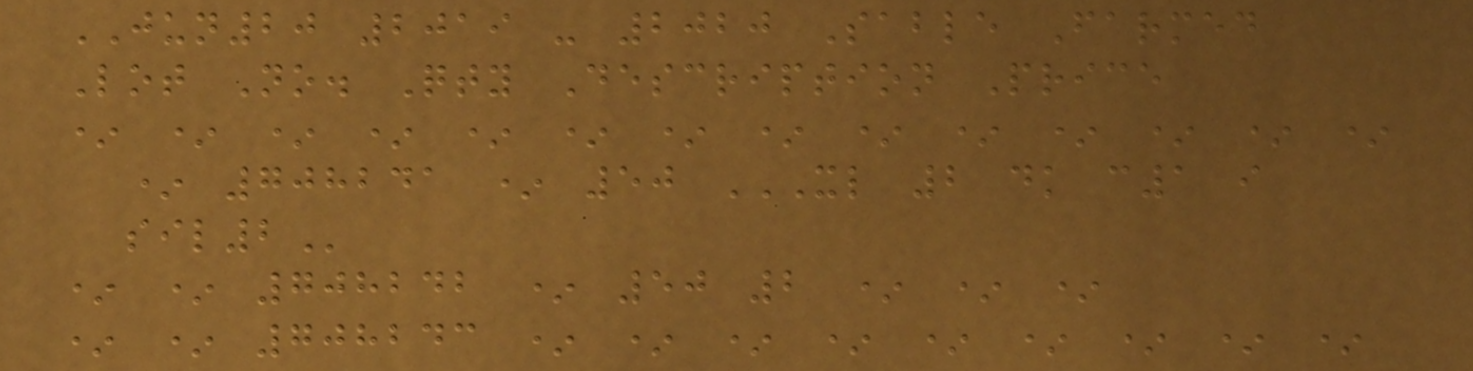JUN20 2019 - 2020 Sable Farmed
Lot No. Qty Description Price
* * * * * * * * * * * * * *
* 708241 * 50 XL 2 DK C1 I
SIL2
* * 708242 * 50 2 * * *
* * 708243 * * * * * * * * *
